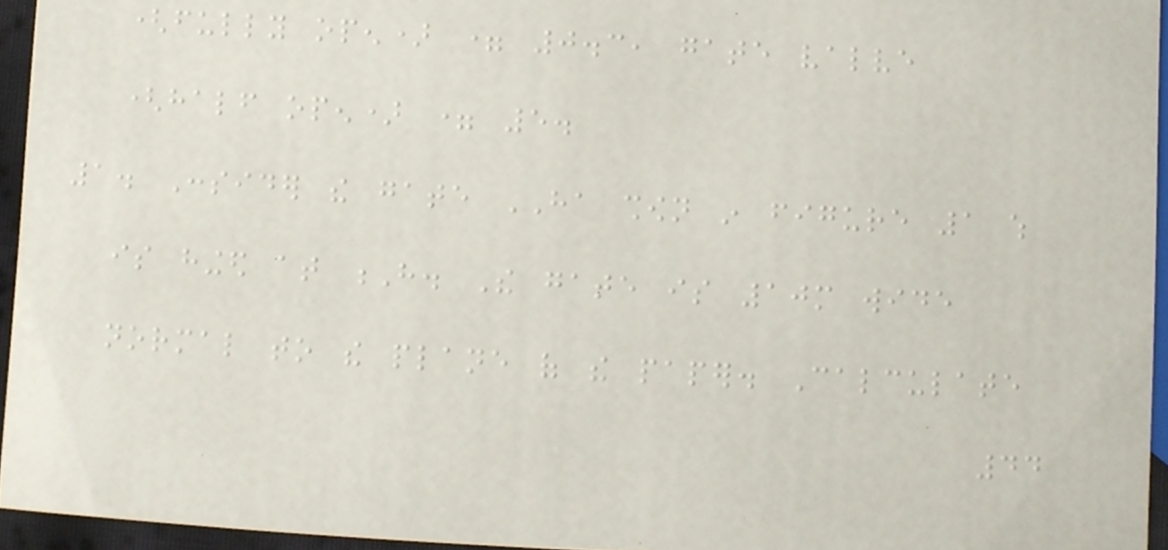(fully open) = 0.3, gate valve
(half open) = 5.
1. Consider the gate HA shown in figure 1 which
is hinged at H. The gate is 10m wide
normal to the plane of the paper. Calculate
44
